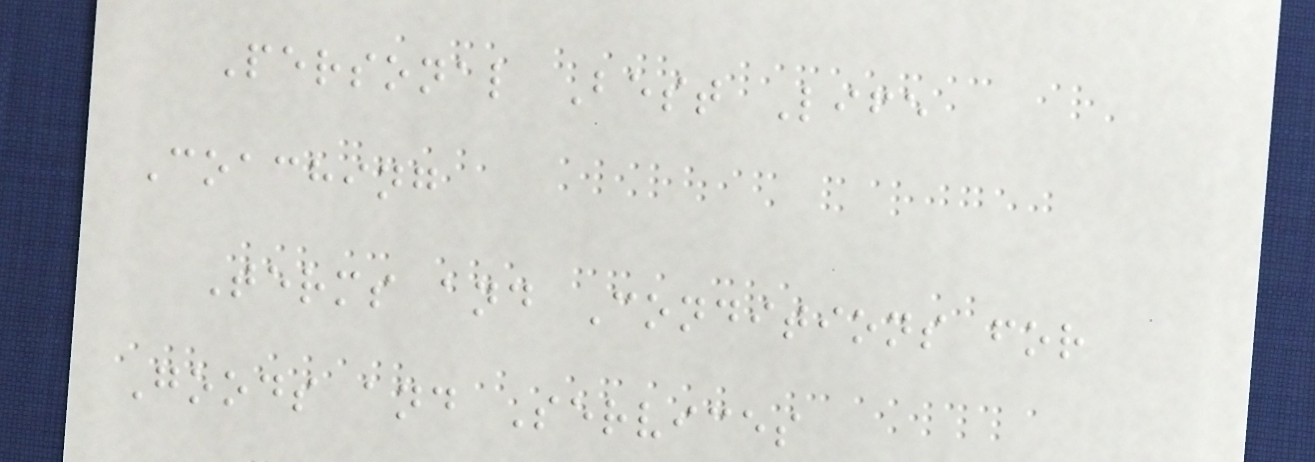Personal Best Life
Coaching
Terms and Conditions for
Goods and Services
